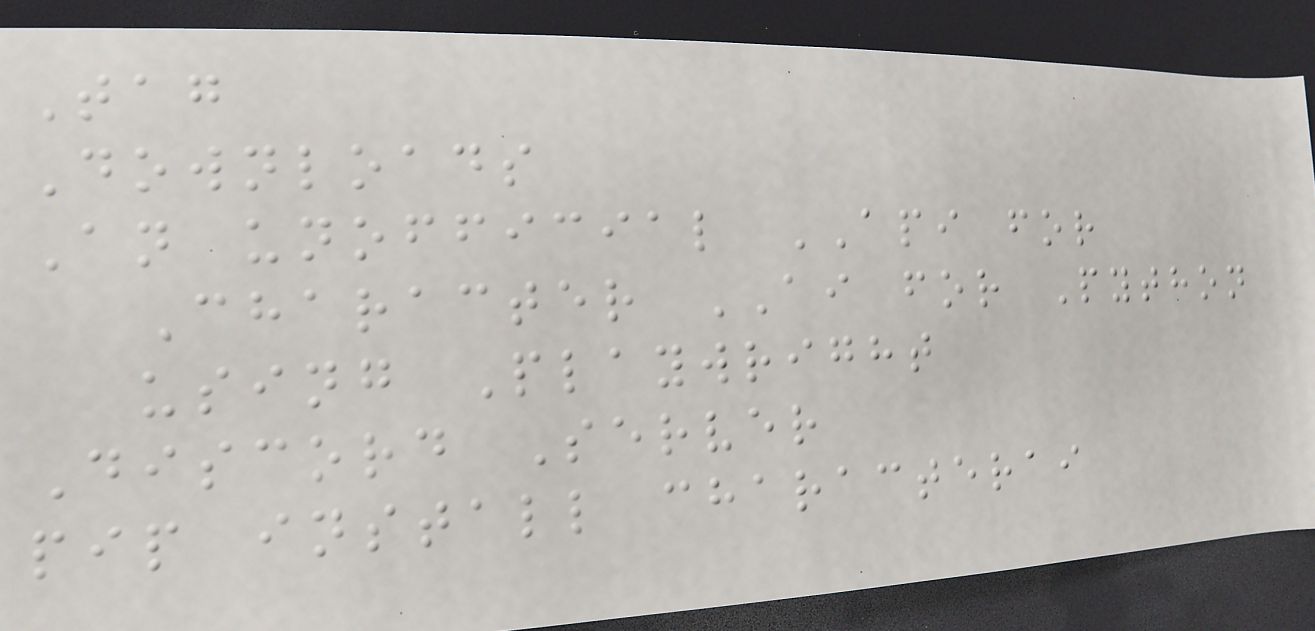Tag
Downloads
An unofficial API for
Character AI for Python
using Playwright
Discord Server
pip install characterai
